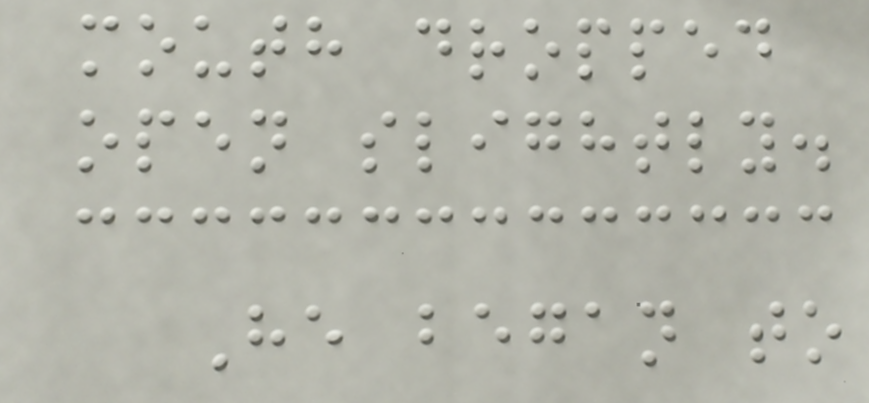mouth dropped
open slightly.
He began to
